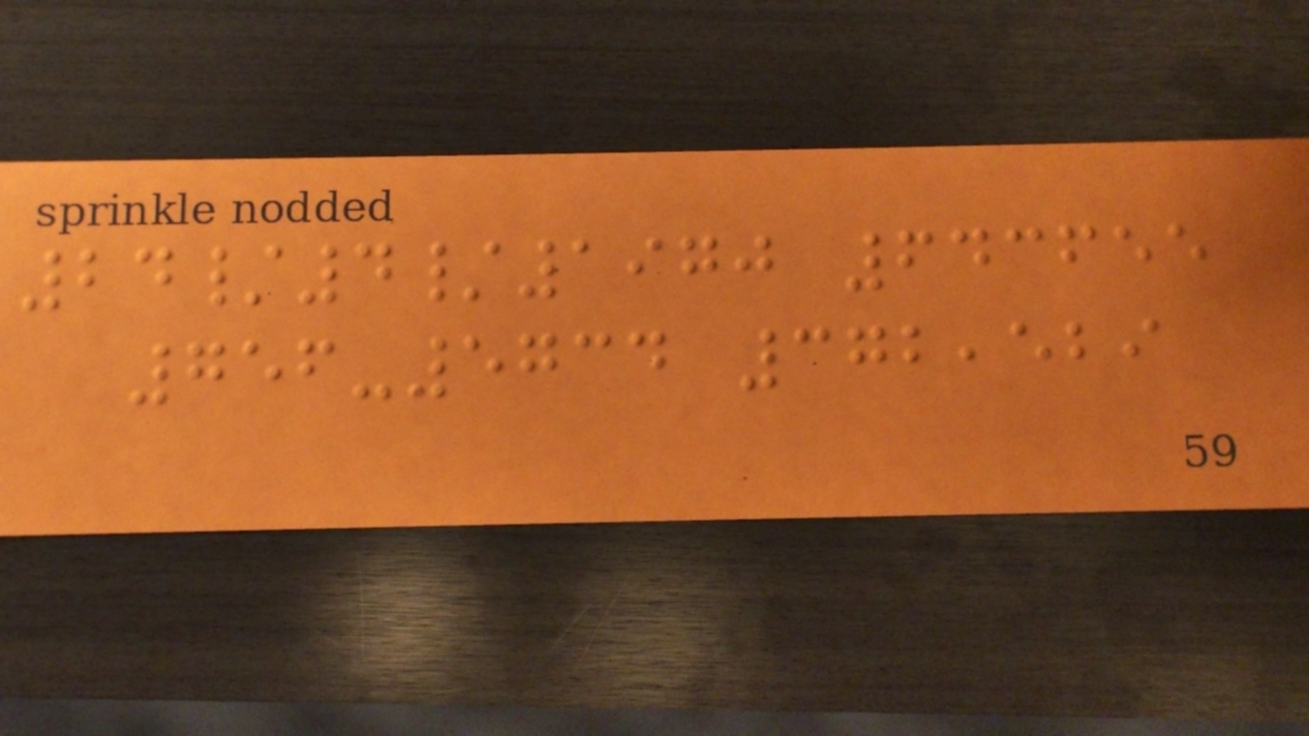24/4/1970 643655
756-5734 372,529
